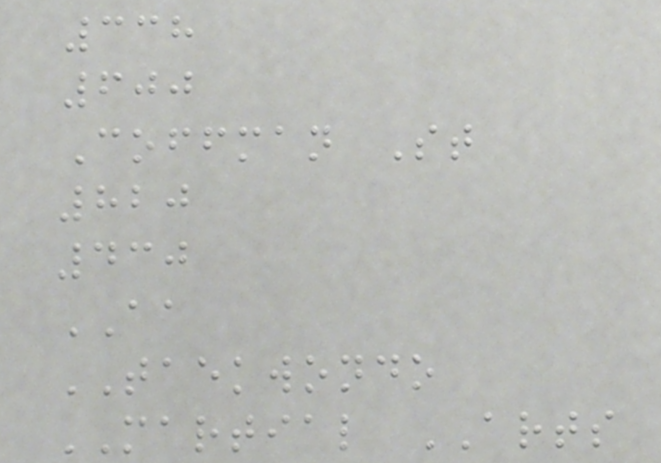338
600
Coffman St
820
430
AA
TAEKWONDO
MARTIAL ARTS
